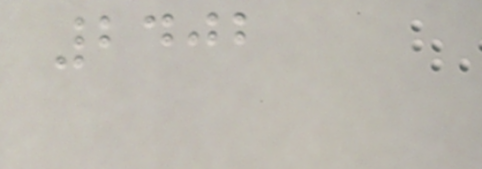2402
